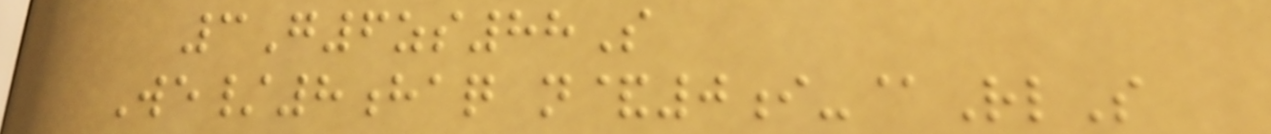3G6zs88S
We/8haq n&0i-@RlS
